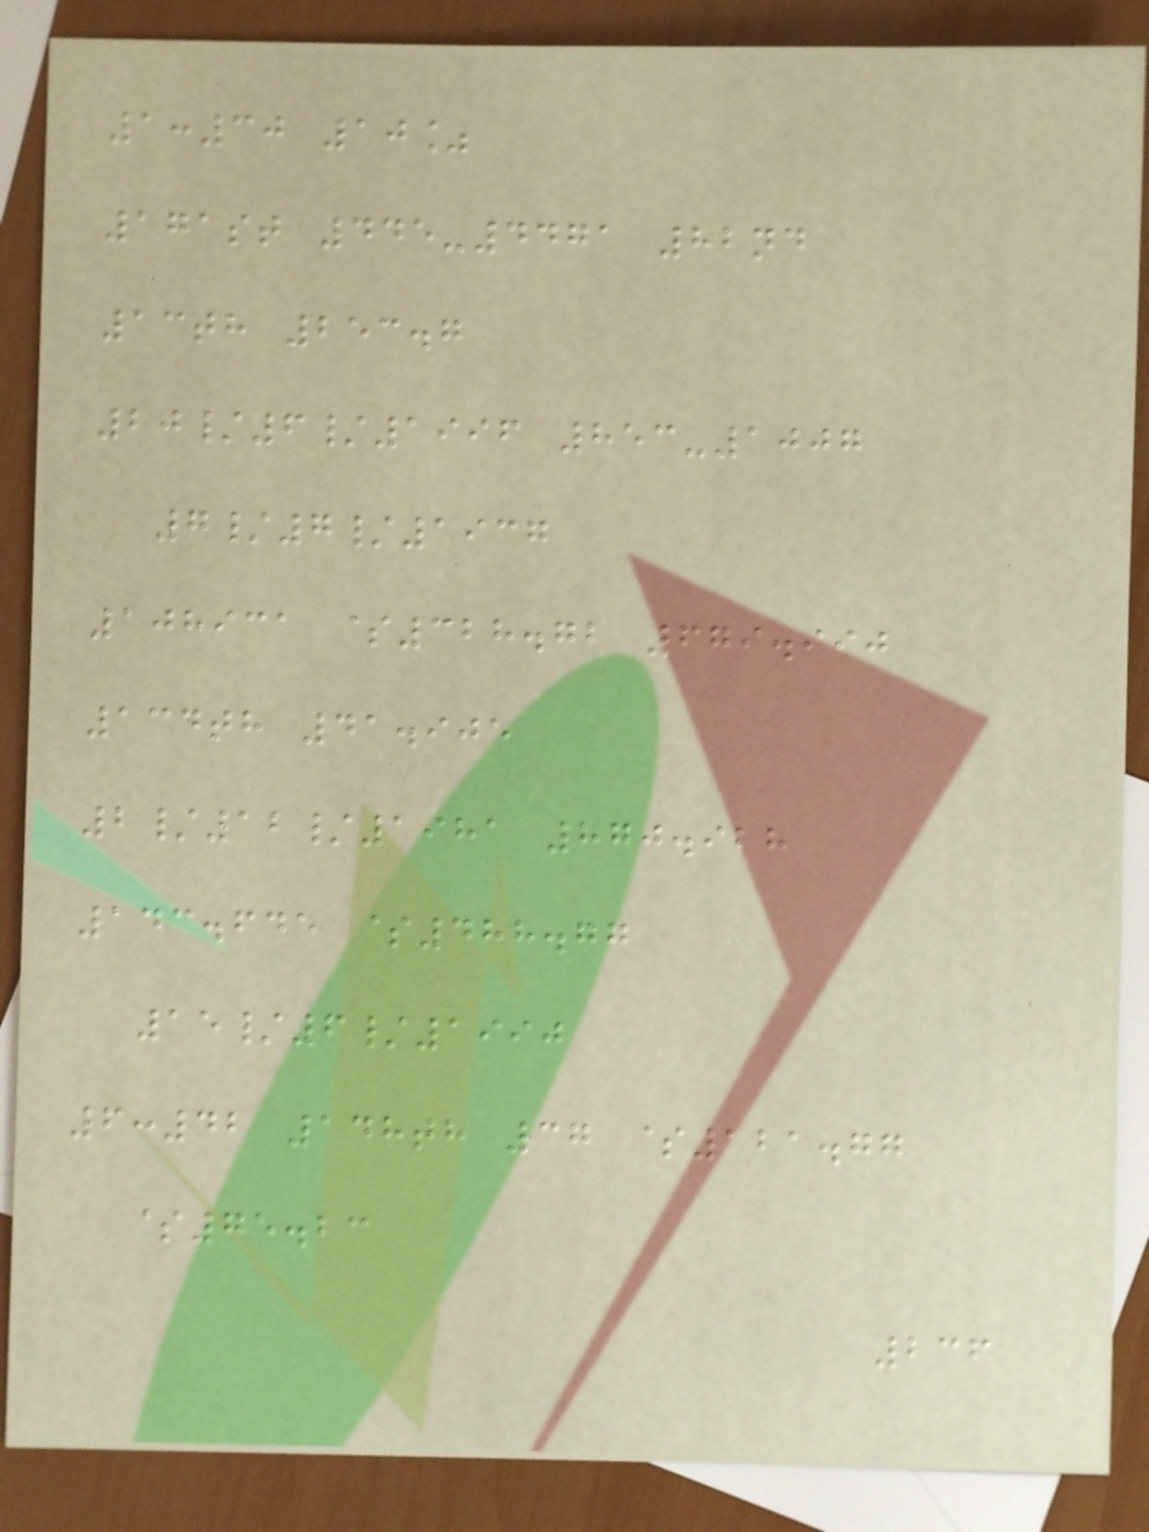1:30 10%
171st 445-4471 82nd
13th 253.7
20/6/1996 853-1007
7/7/1937
108931 $328.72 679.990
134th 41.905
2/12/1981 870.928
143.645 $488.77
15/6/1990
6:42 148th 37 $121.77
$75.23
236
